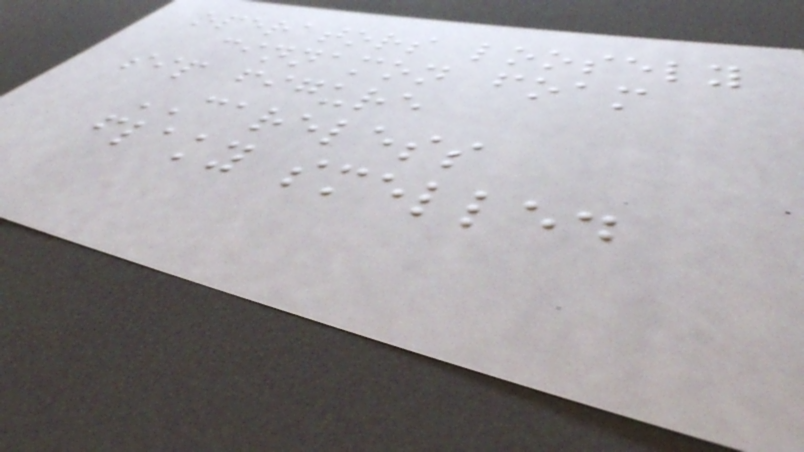operators loosely
cinnamon foam
sip figure
CARELESS
flaky smelled
